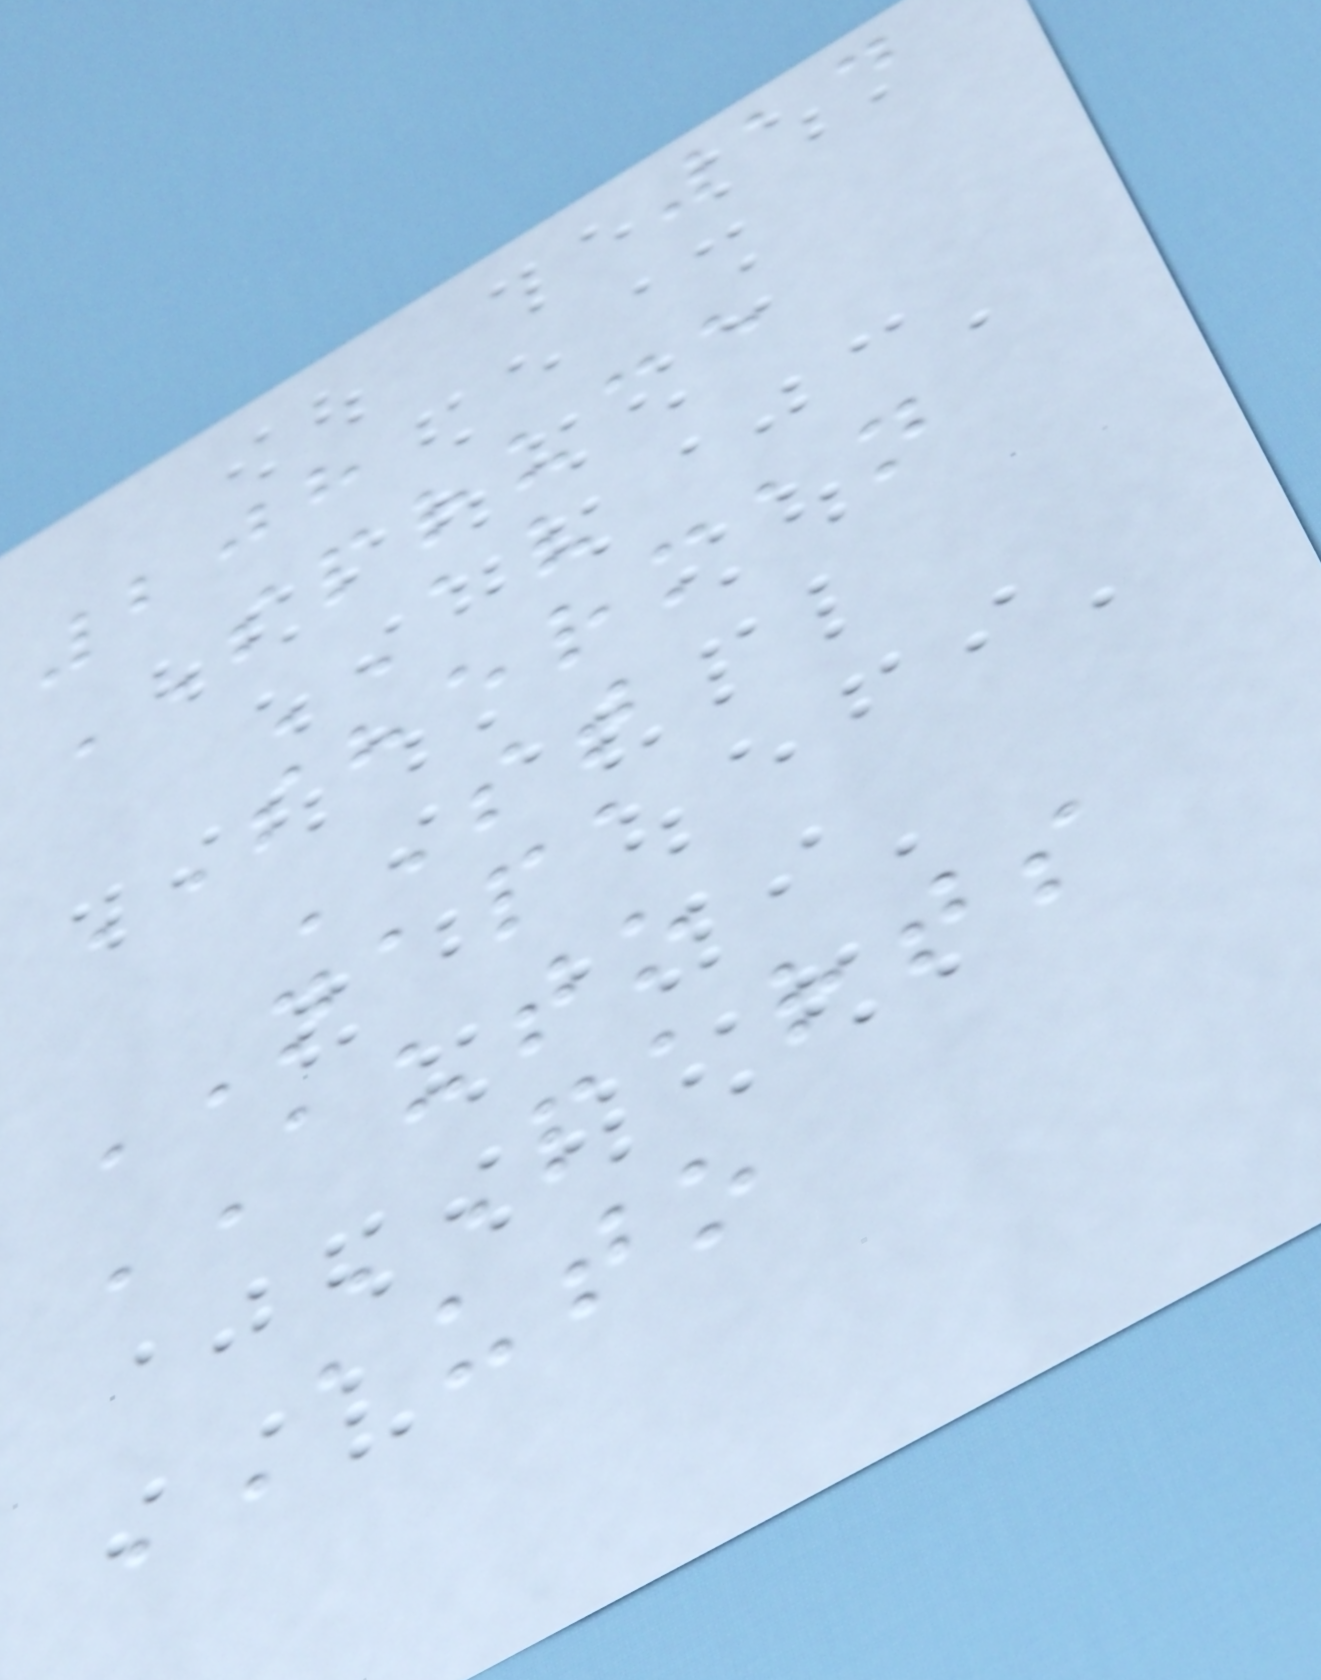14
208
SPRUCE
AV
SHERMAN
ST
NAPA
AUTO
PARTS
AUTO
